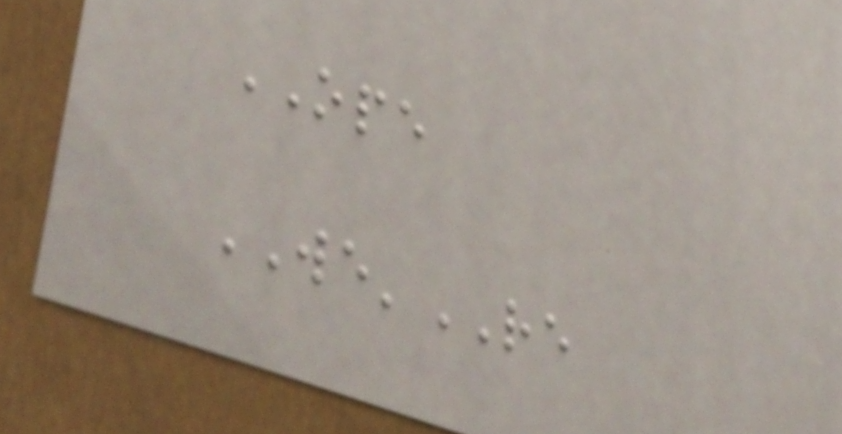OPE
WE'RE
